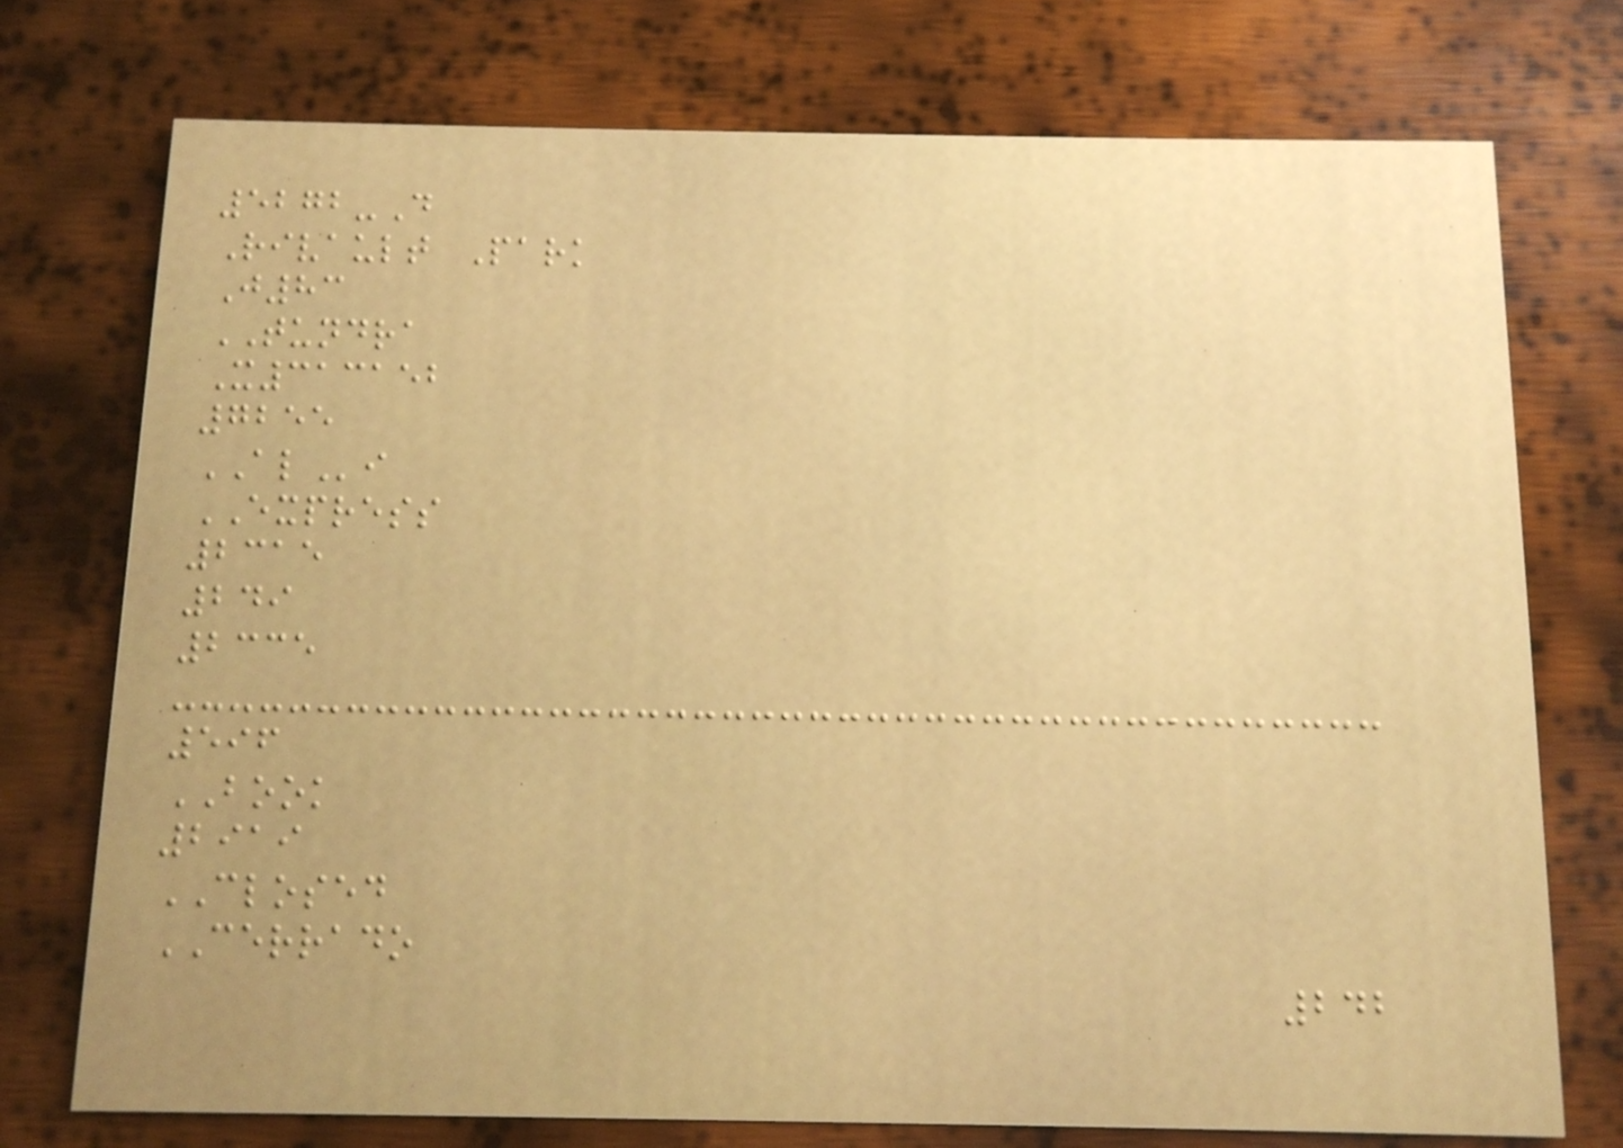5272-D
Rivault Park
J83
TUNDRA
X313152
7255
ALi
EXPRESS
2315
249
2335
596
BOOK
2919
CLOSED
CERRADO
242
